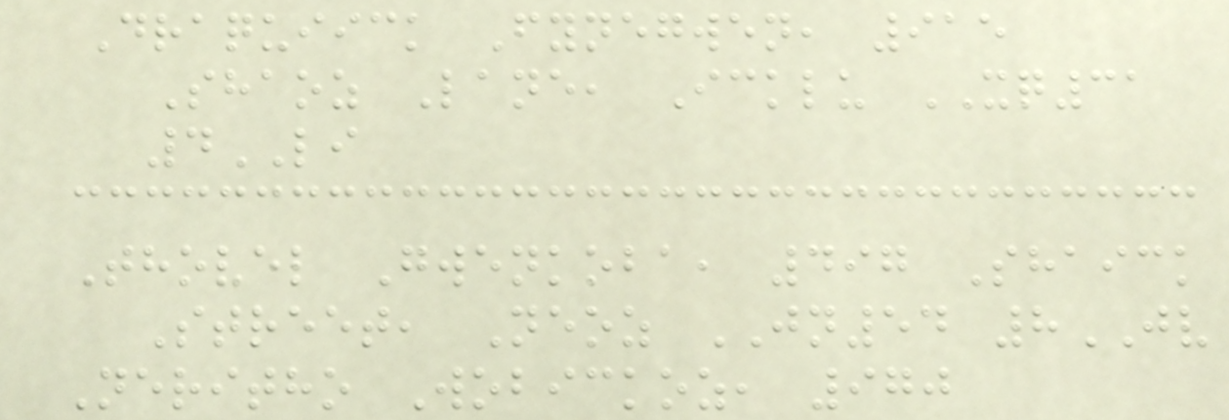Draquiick Fynegwen, 915
Shaoz Lane, Icklu XQ31
4LI
Thovel Gwenkoba, 497 Shaick
Street, Neoz JN54 8JV
Neritho Wobickoz, 970
